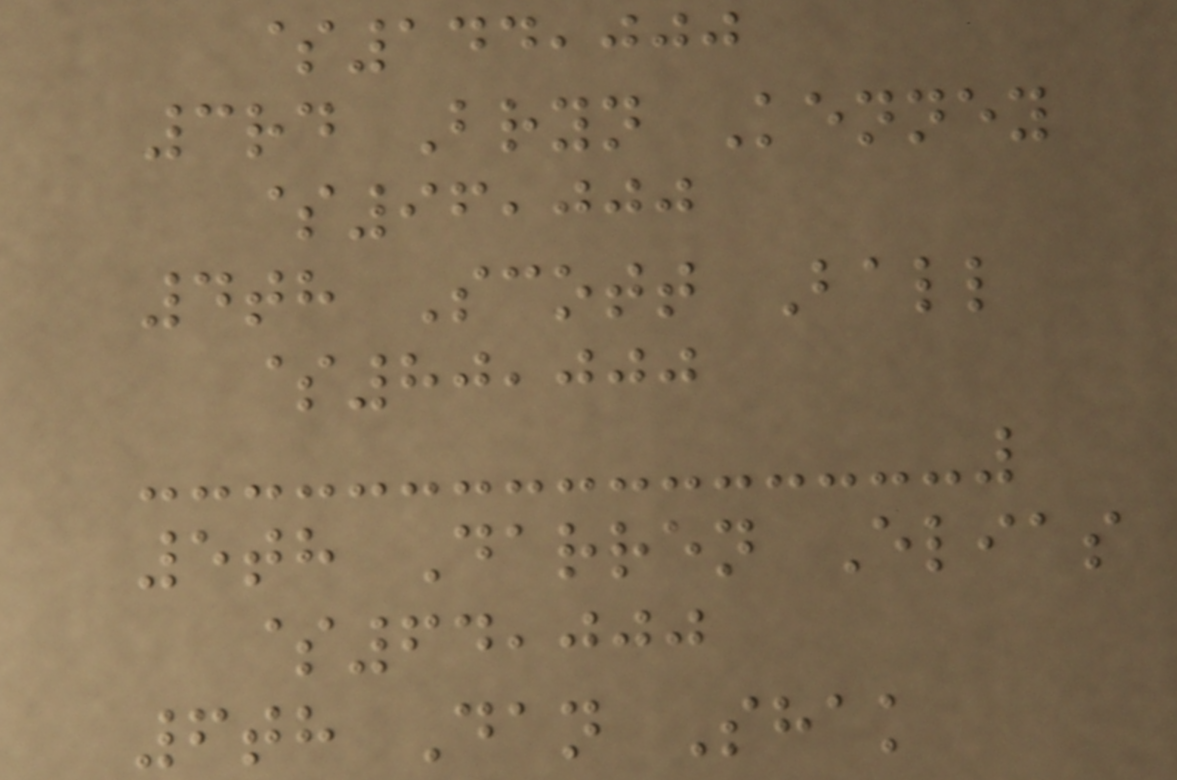$144,000
3rd Bryn Kenney
$96,000
4th Scott Ball
$80,000
5th Darren Elias
$64,000
6th Dan Shak
